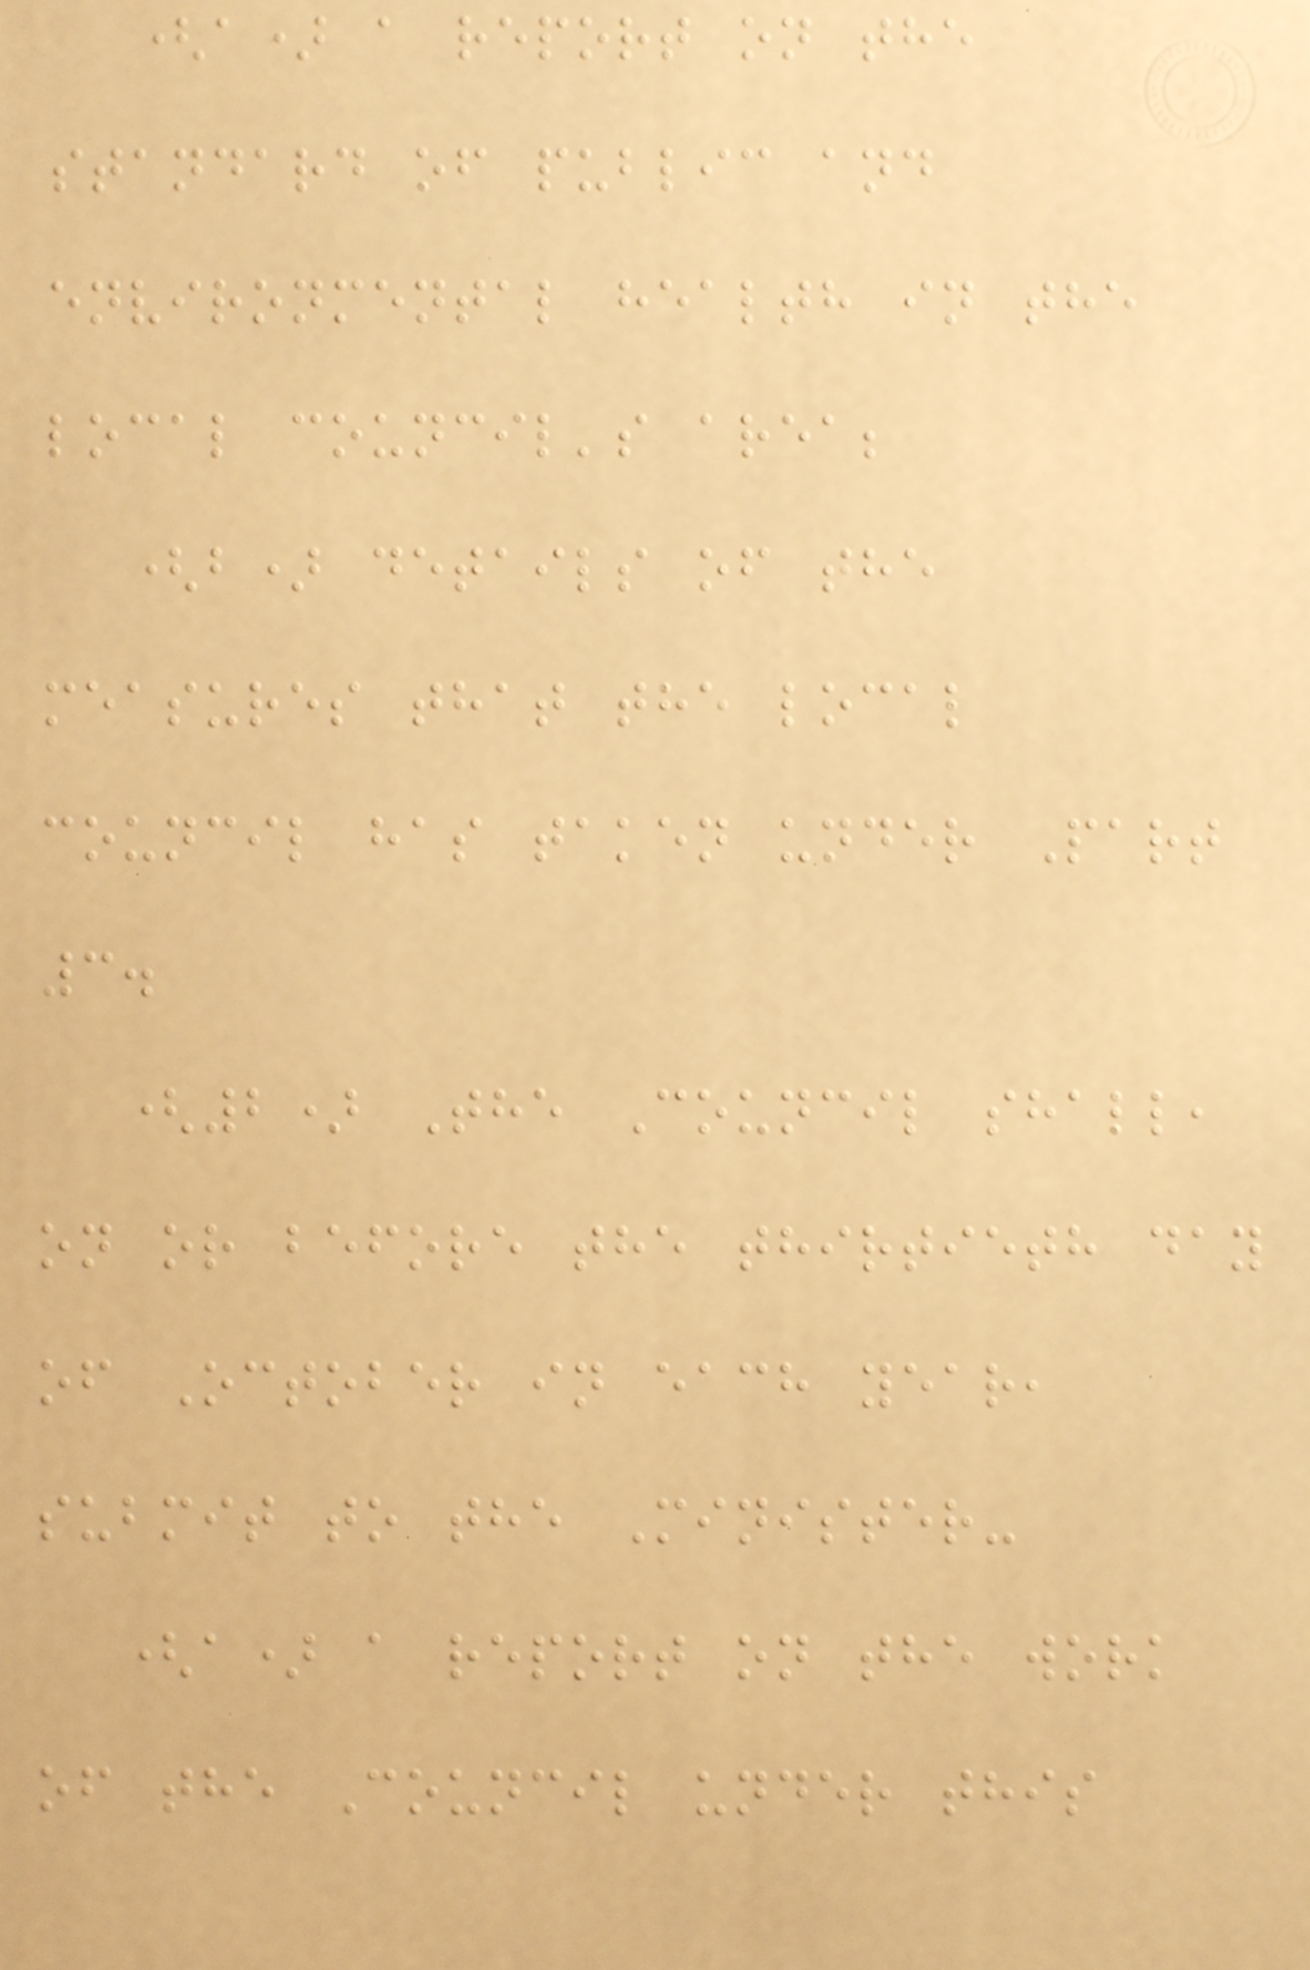(a) a report on the
standard of public and
environmental health in the
local council's area;
(b) details of the
measures that the local
council has taken under Part
3.
(2) The Council shall,
on or before the thirtieth day
of October in each year,
submit to the Minister-
(a) a report on the work
of the Council under this
